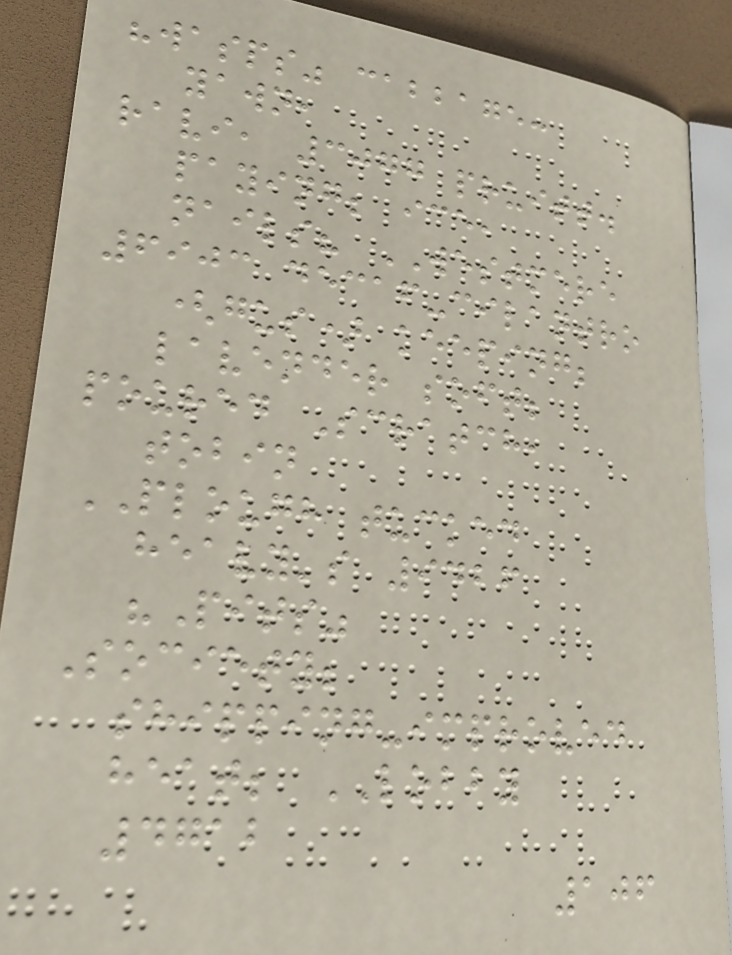"wasps" cabbage:
yawn,
ravi, 3077 pruitt.
paying; ice,
nails? WESTMERE
6903 decaf-cilantro
(gus) keeping;
lavender soft;
poured Scratch,
tobin
PLOUGH tucked
heavy's 9426
"Pits"
Society;
shipping-improved
heat; LOBBY
4712
106
